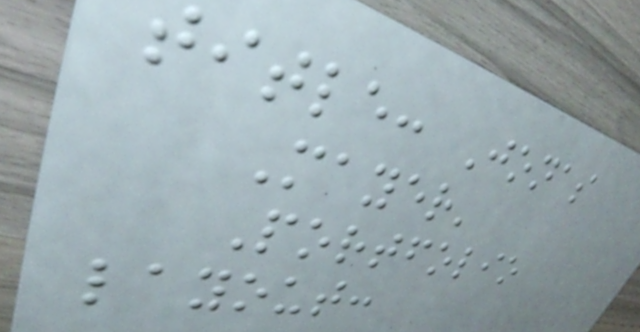title: Jonas
Mayer'
Portfolio
layout:
